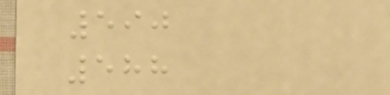590
588
